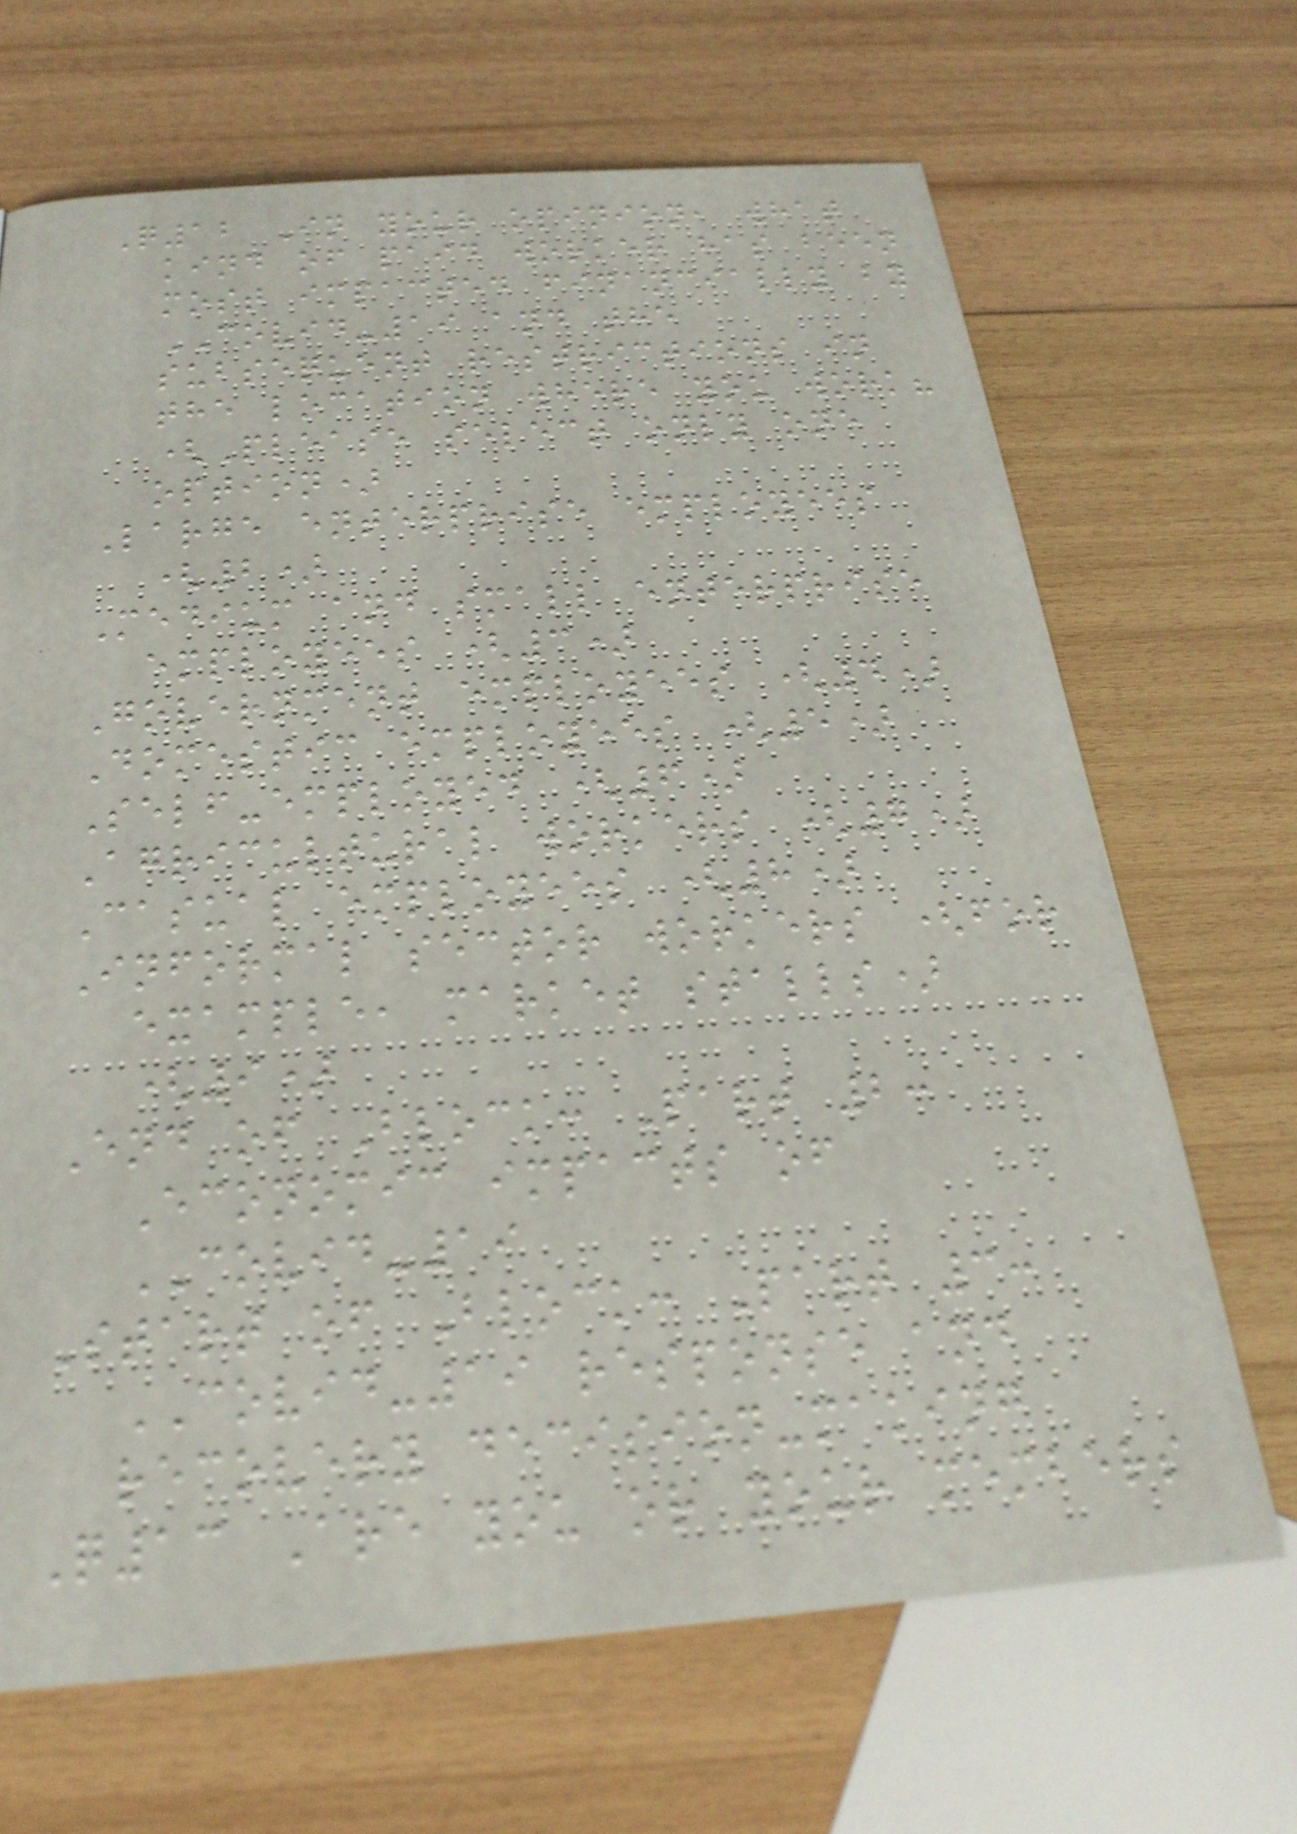Q12 In your opinion, what
kind of paid worker has been
most impacted financially by
COVID-19 and the
subsequent restrictions in
the location where you work?
(Please select only one
option)
Large enterprise employees
(2)
Medium and small enterprise
employees (3)
Government employees (4)
Domestic employees (5)
Self-employed (6)
Agricultural workers (7)
Casual employees (8)
Informal sector workers (for
example, market stalls)
(9)
End of Block: Part 2:
Economic impacts of
COVID-19
Start of Block: Part 3:
COVID-19 response and
recovery decision-making
Q13 Are you or your members
